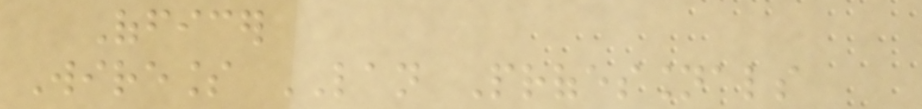Officer
Wireless LAN Professionals
